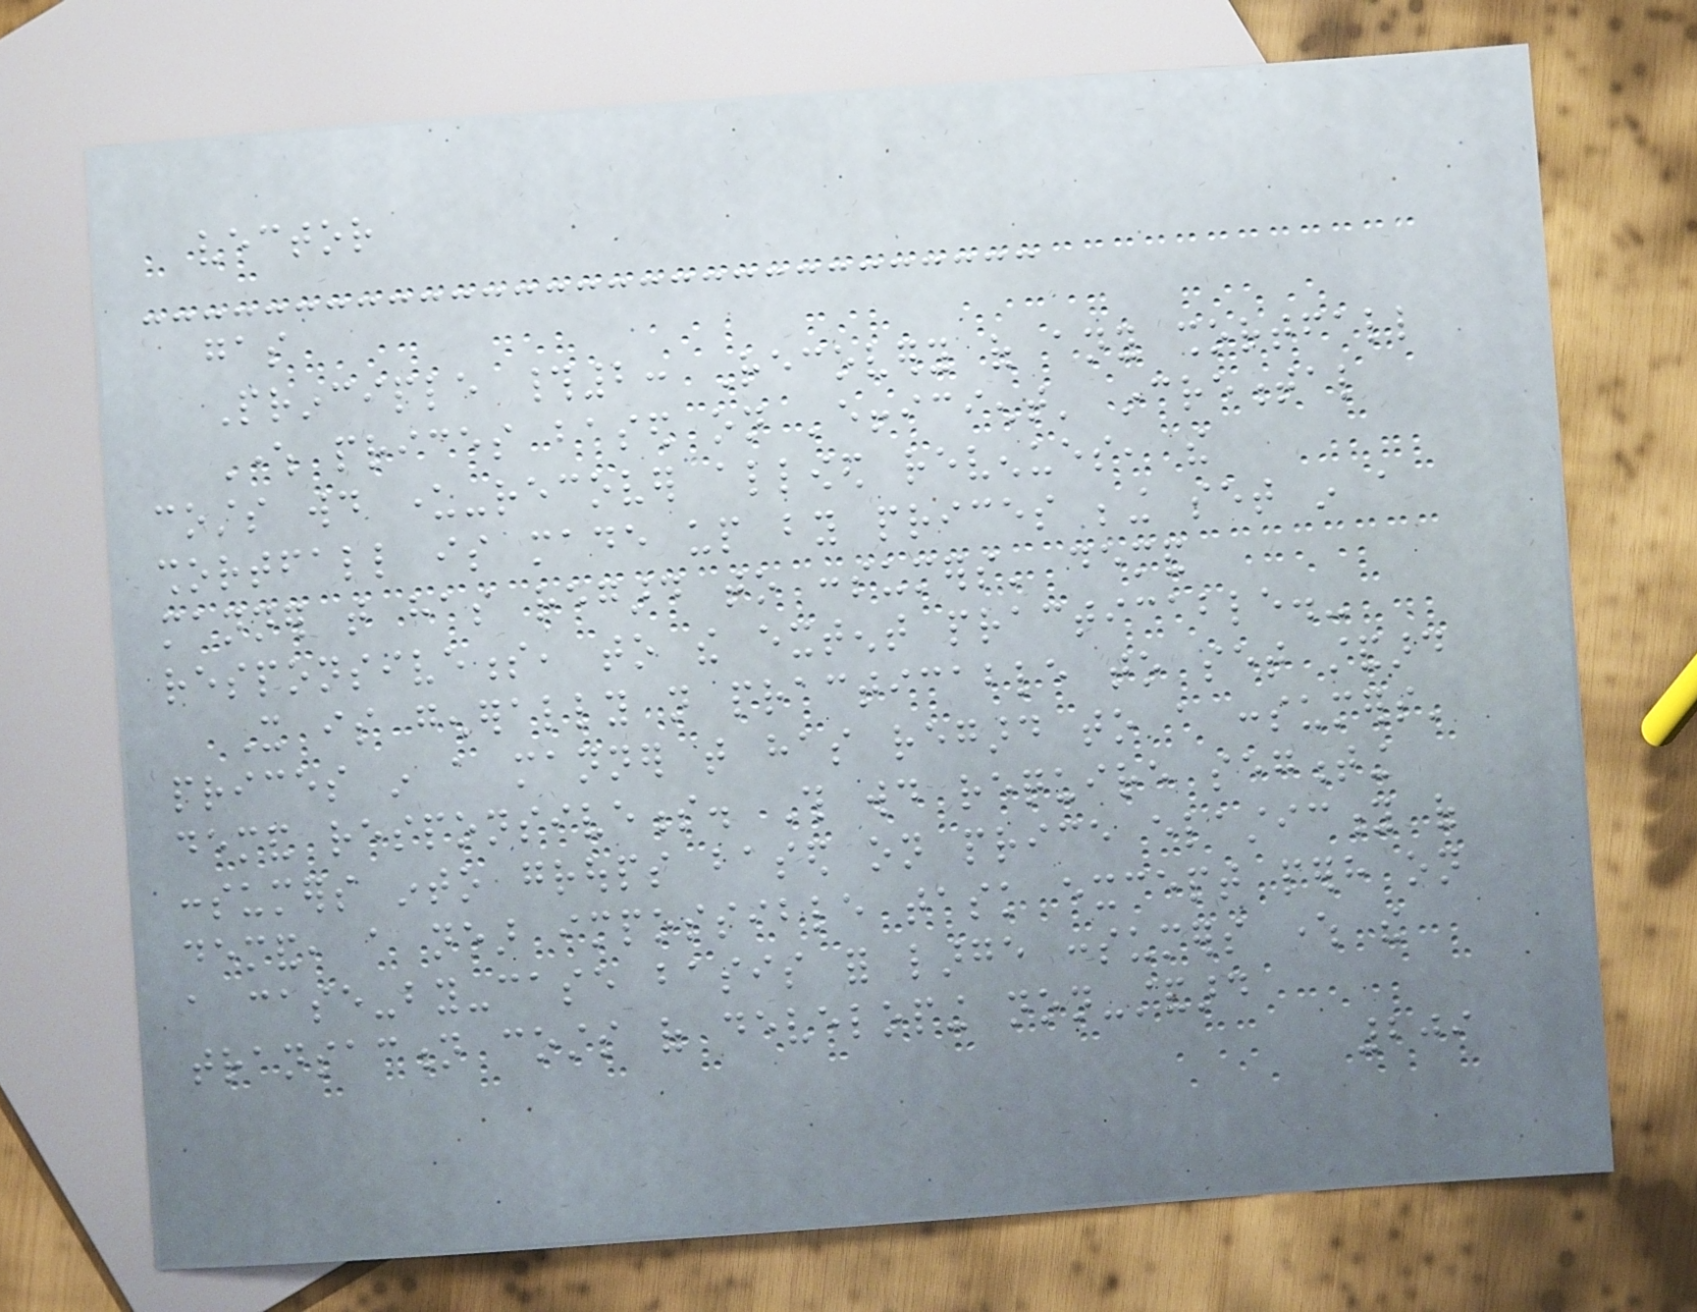vector
gas
Principle #2: Recovery of any shortfall
Where prices based on 'efficient' incremental
costs would under-recover allowed revenues, the
shortfall is made up by prices being set in a
manner that has regard to consumers' demand
responsiveness, to the extent practicable.-
It is generally not practicable to set standard
prices in a manner that has regard to a consumers'
demand responsiveness. This would require segmenting
consumers into groups based on price elasticity of
demand, a near impossible task except perhaps on
a case-by-case basis for large consumers where the
transaction costs of developing non-standard
209
